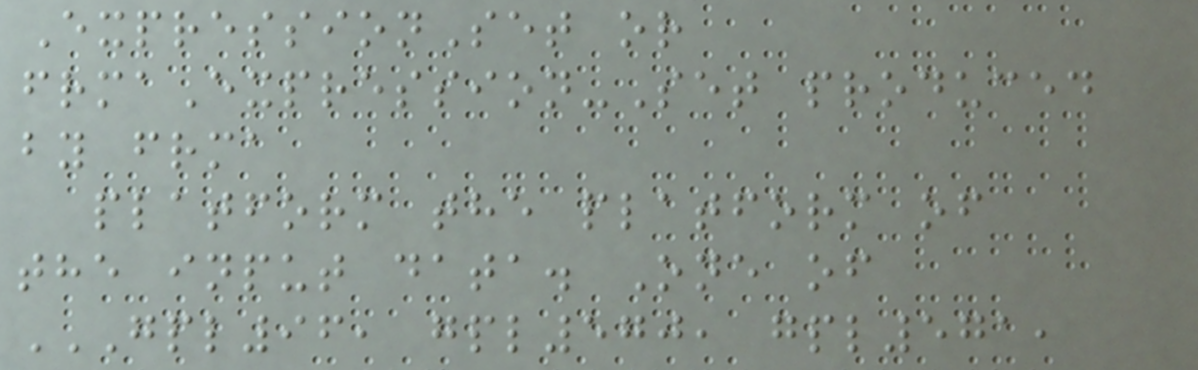ExpressionSet or
frmaExpression-Set produced
by frma
platform the platform of
the input data. One of
GPL96, GPL570, GPL571,
